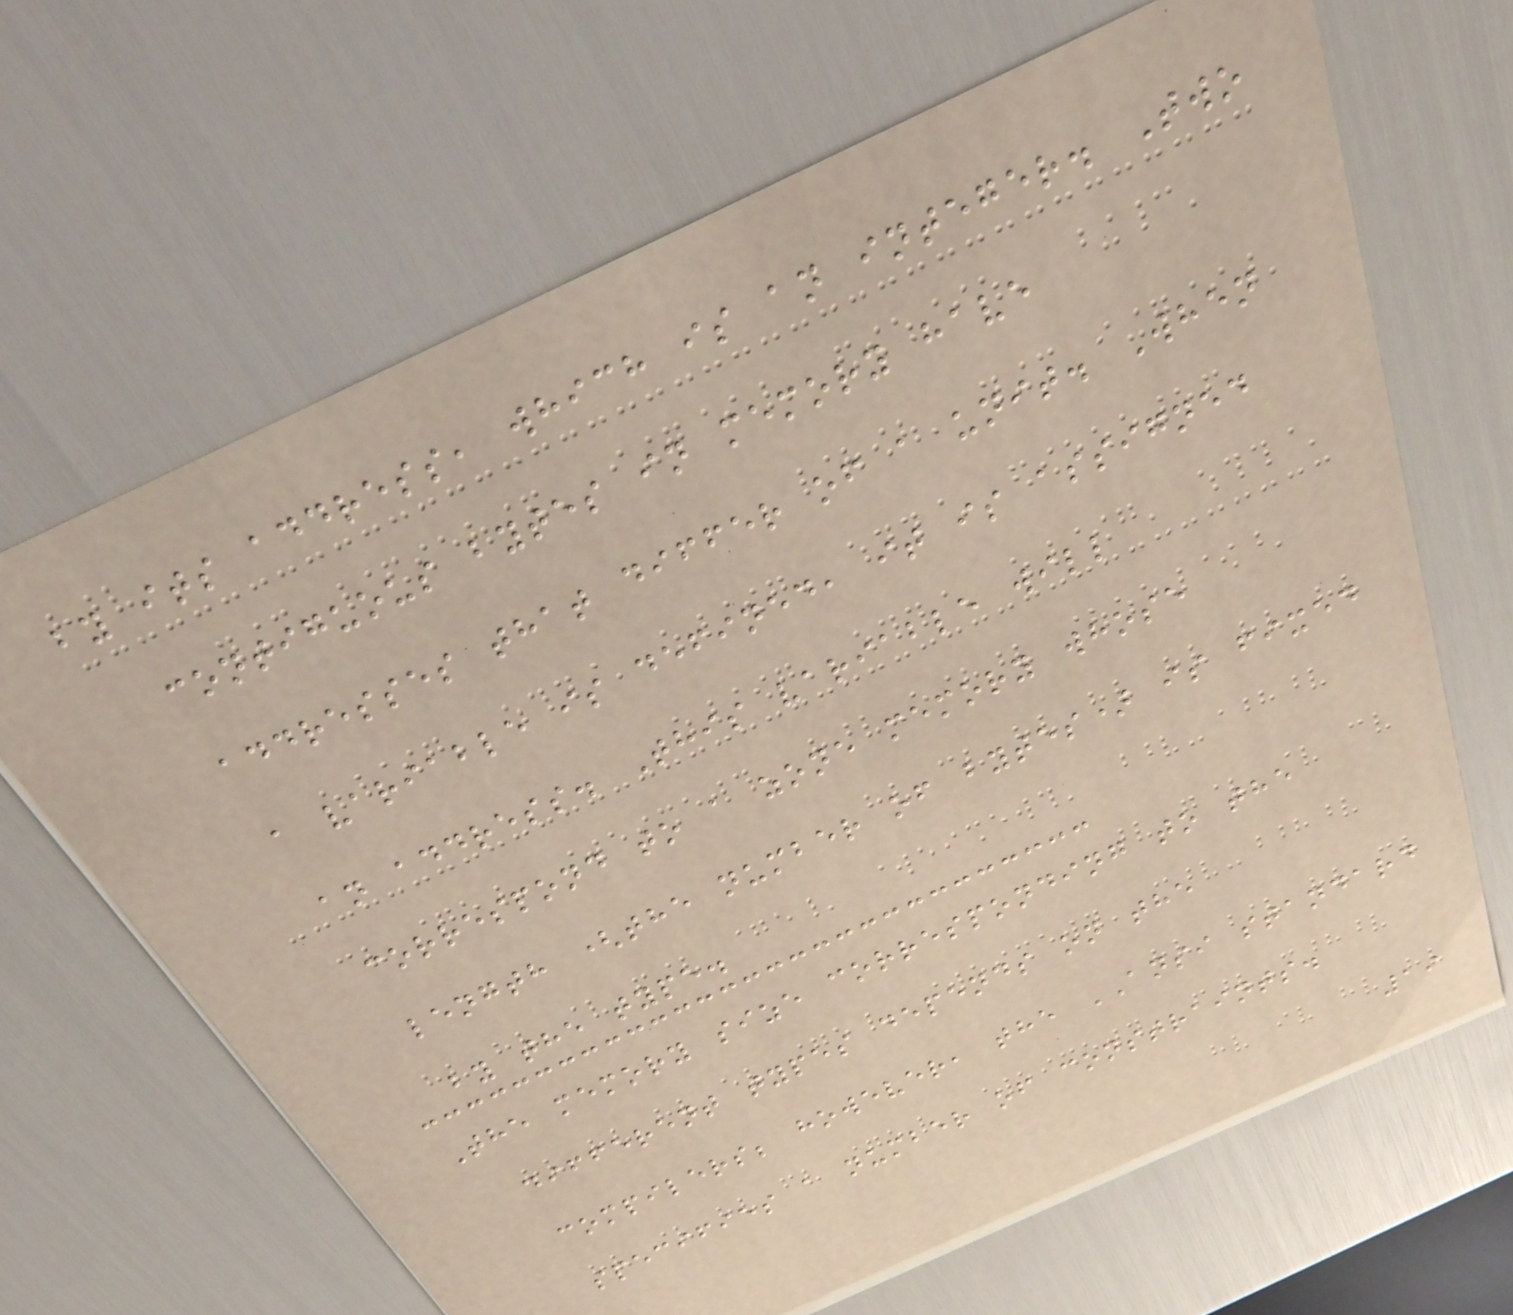by its address, which is an integer. Two
contiguous bytes in memory have
addresses that differ of a unit. When
a variable is defined, it is assigned
an address. This variable will
correspond to a zone memory whose
length (the number of bytes) is fixed
by the type.
The memory size corresponding to the
different types depends on the
compilers; however, the ANSI standard
specifies a number of constraints.
19
